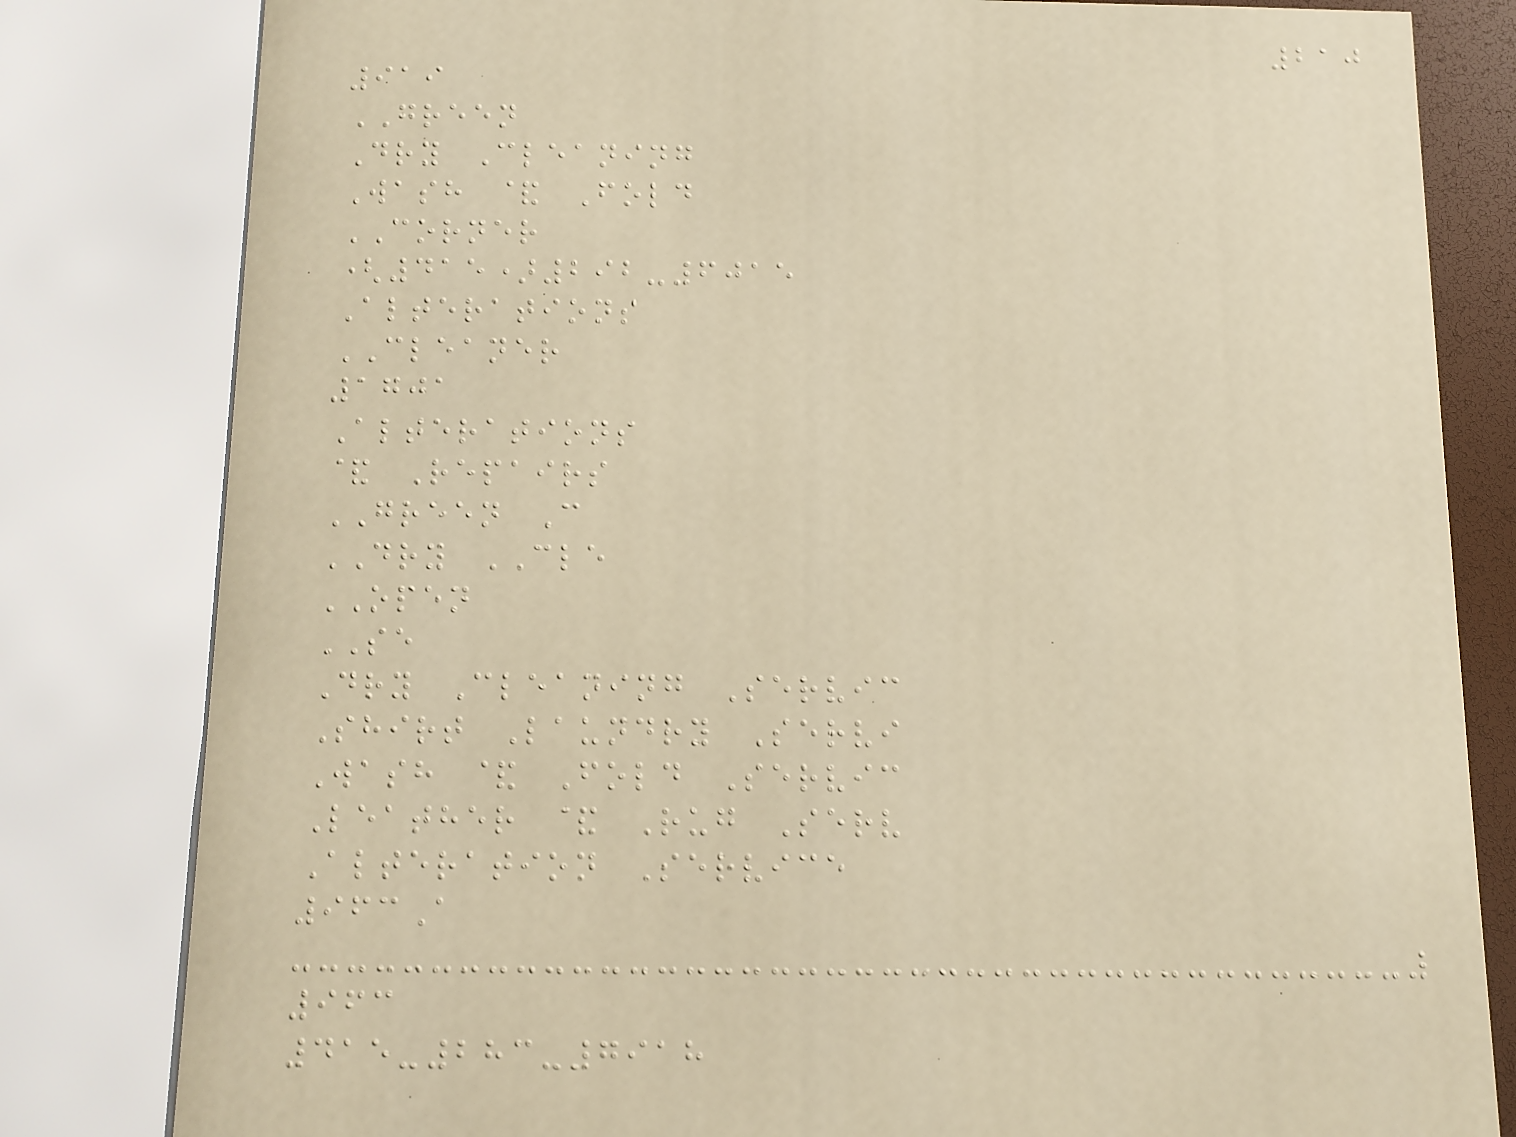210
919
GREEN
Dry Cleaning
Wash & Fold
CORNER
(415)292-6015
Alterations
CLEANER
1701
Alterations
& Repairs
GREEN C
DRY CLE
OPEN
SE
Dry Cleaning Servic
Shirt Laundry Servi
Wash & Fold Servic
Leather & Rug Serv
Alteration Service
963A
963
415-283-7918
